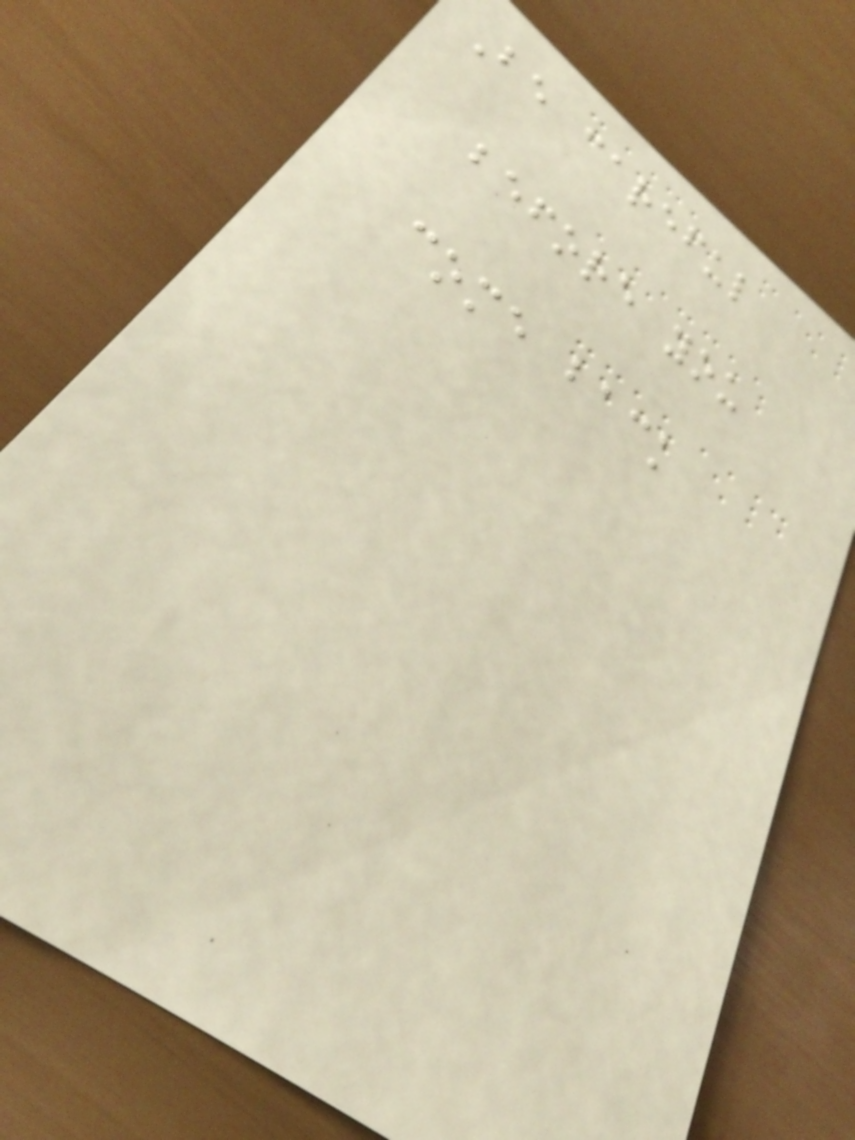Be careful
before you
come back
